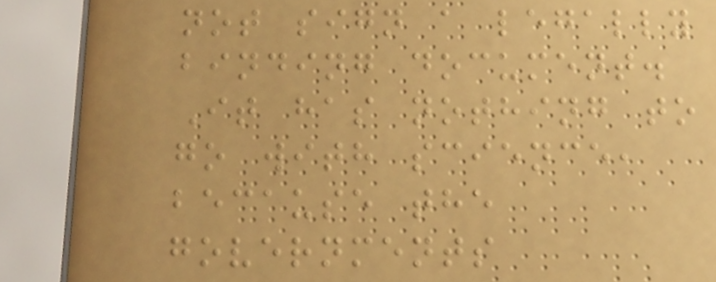not sign a legally
binding document.
It has nothing to
go with science,
because the
governments
